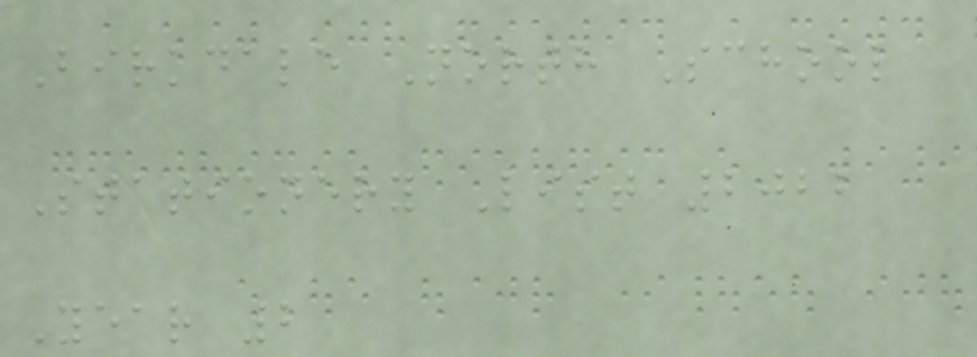Birkdale North School
Stationery List 2022
Year 2
